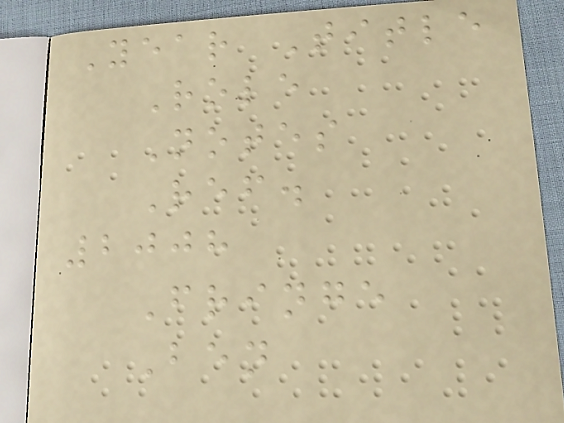Year Title
Role
Notes
Ref.
2008
Fringe
Ben
